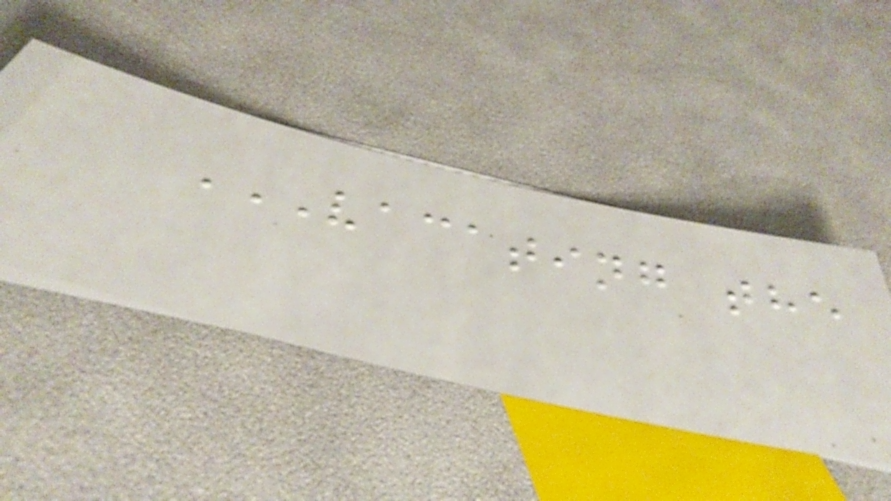VACATING THE
